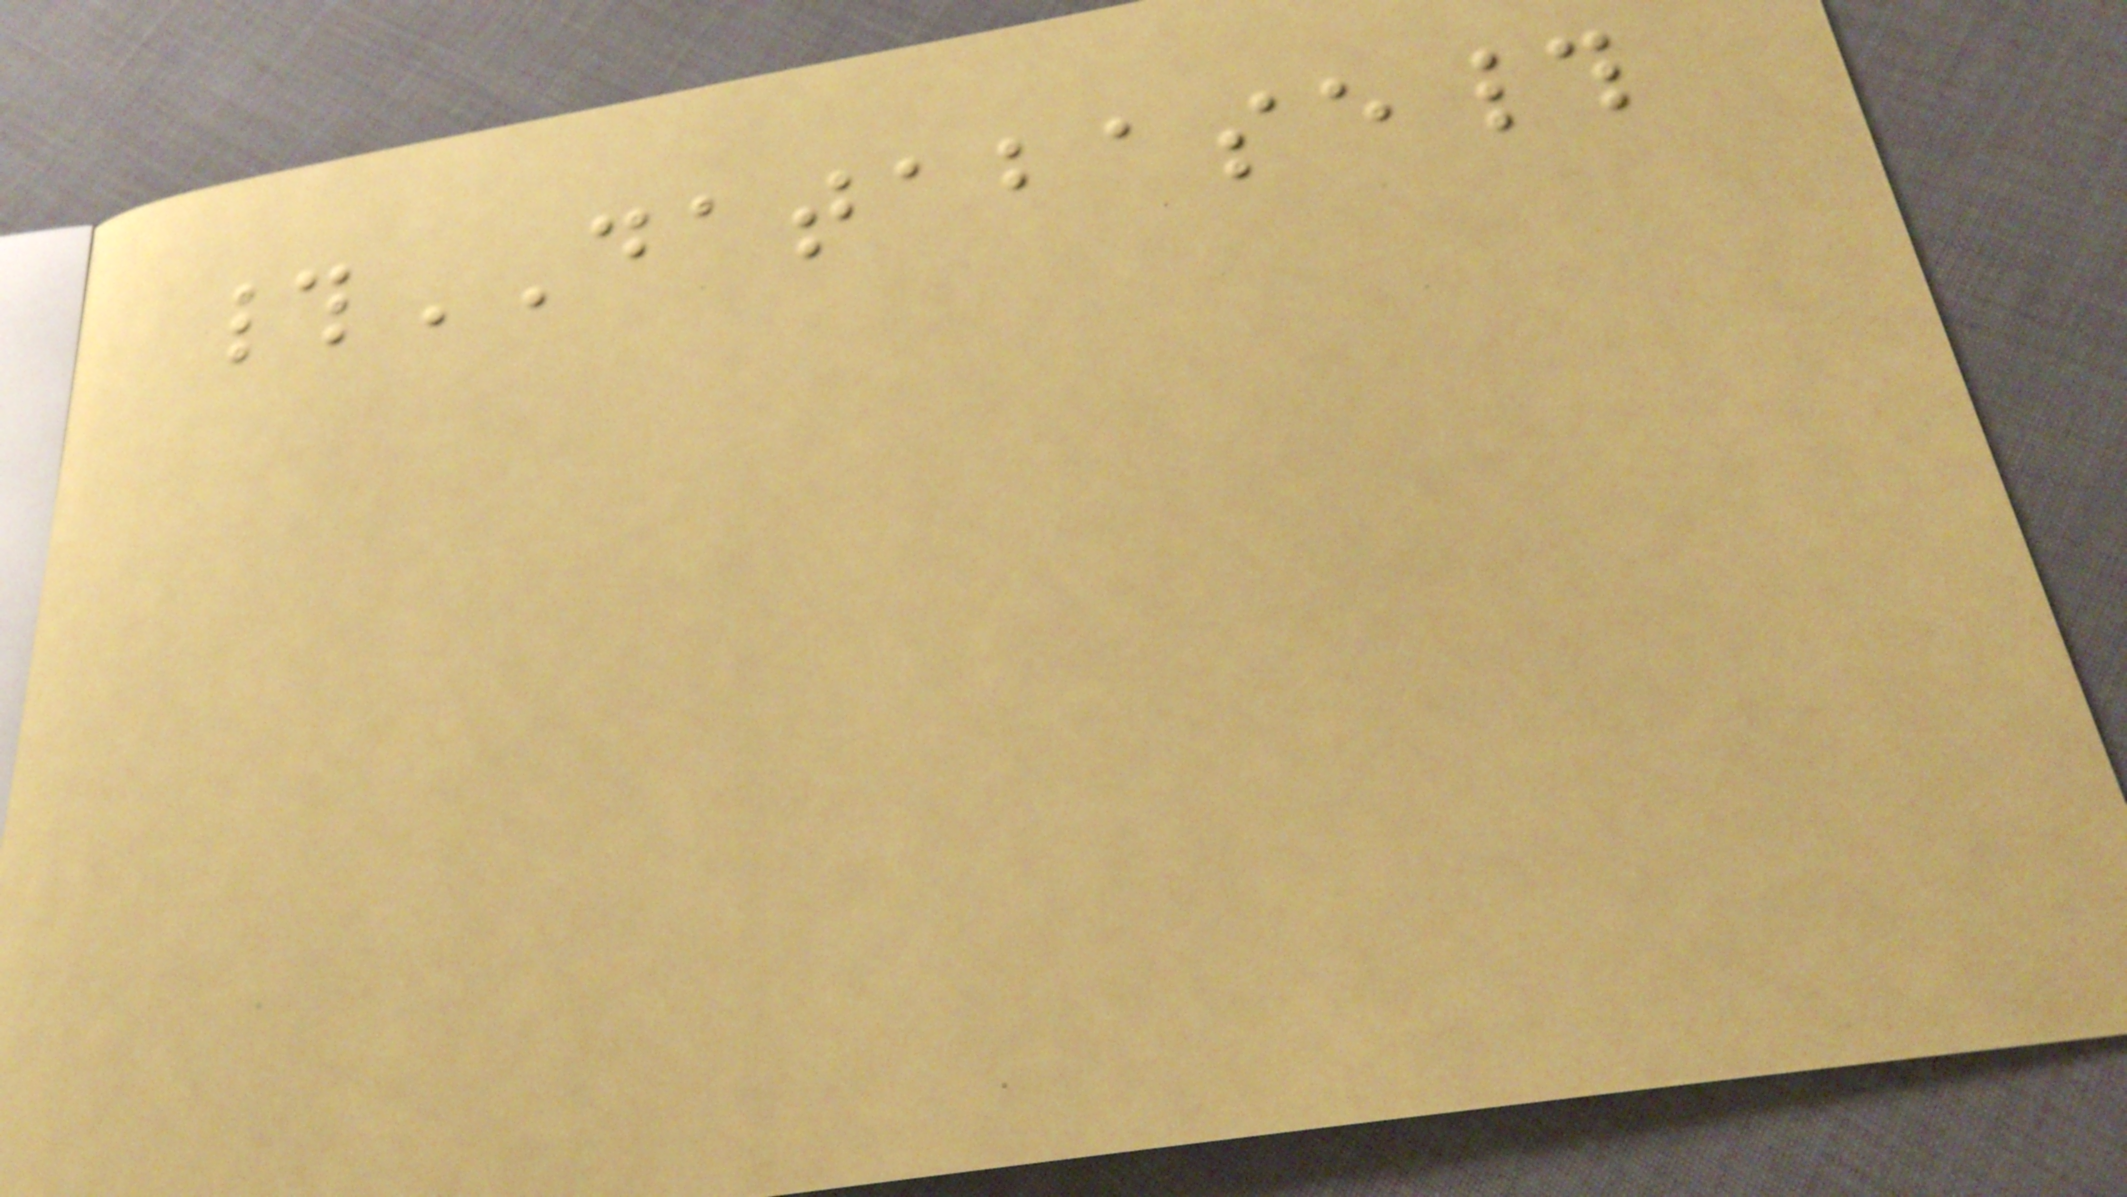#DATABASE#
